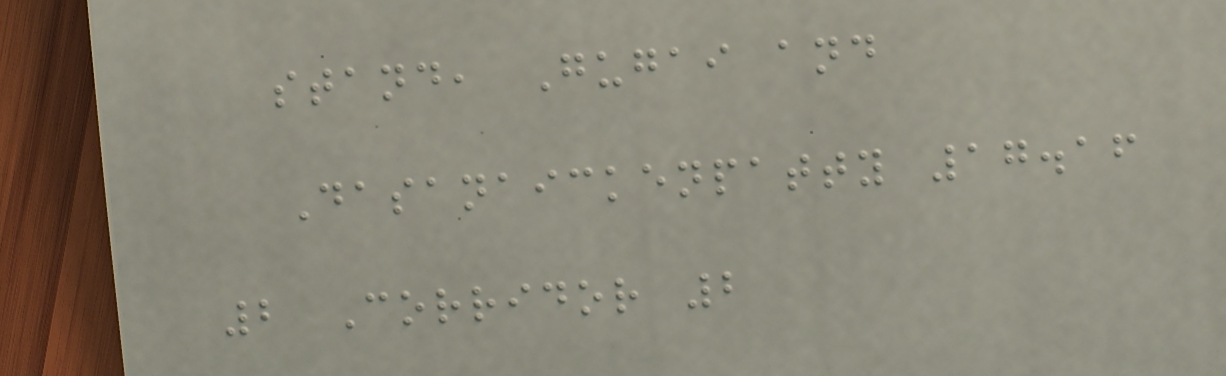stand, Gugai and
Dasanaickenpatty 17.16
2 Corridor 2
